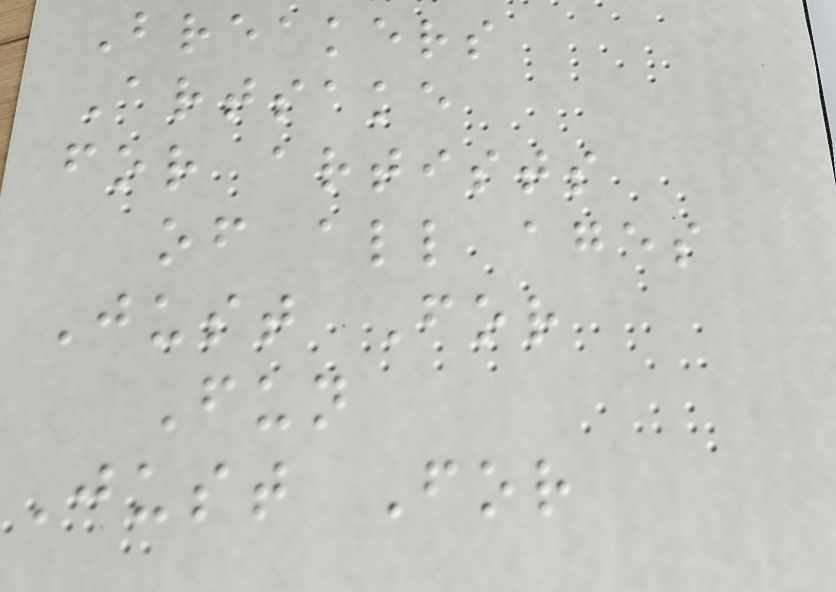Breakers
Artsake
for artists
of all ages
Just For
Fun
Just For
